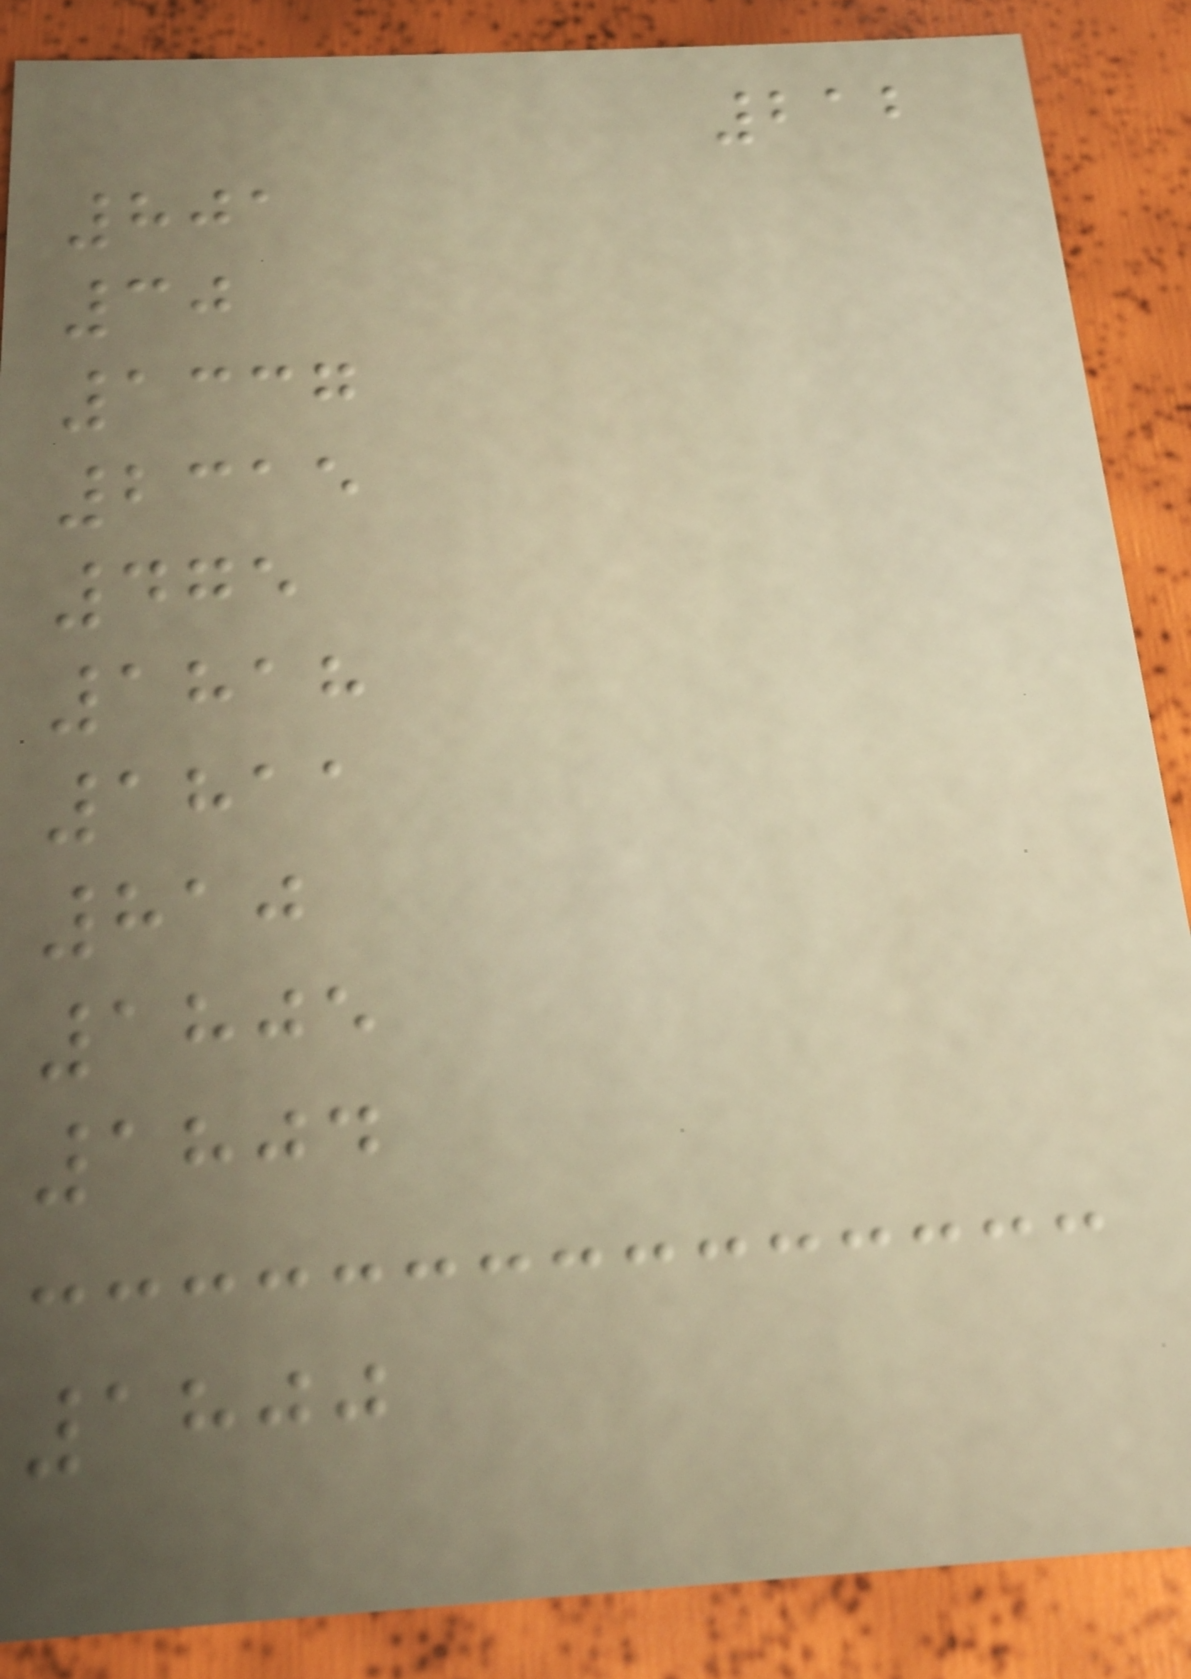212
801
30
1337
2315
475
1818
1811
810
1805
1804
1800
